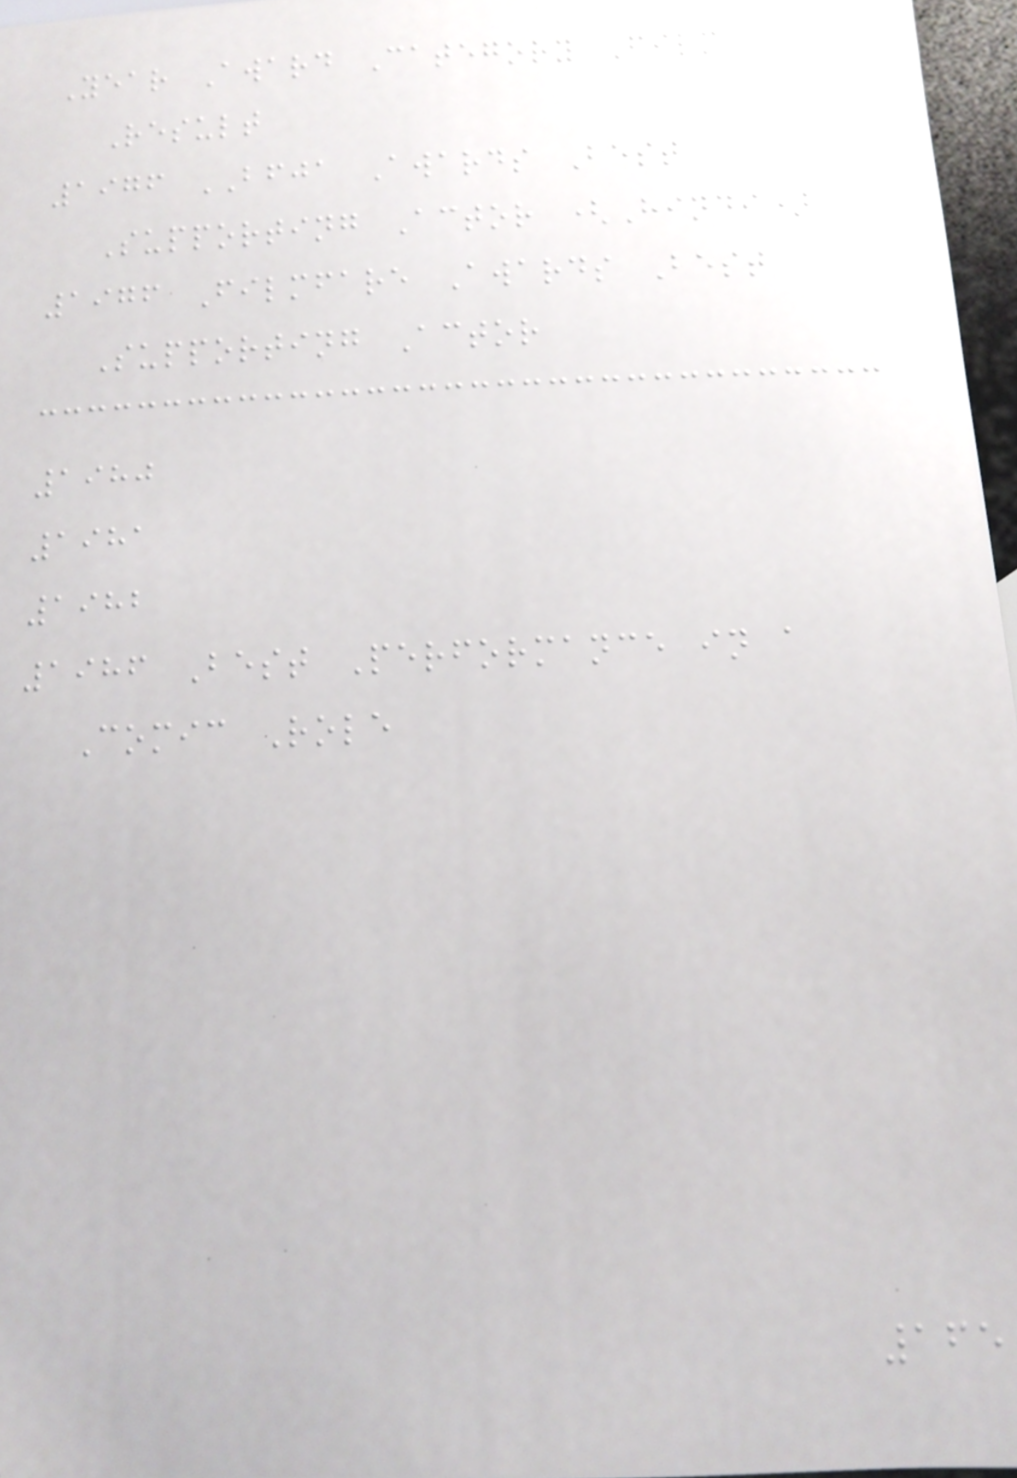Year Award Category Film
Result
1976 BFJA Awards Best
Supporting Actor (Hindi)
1976 Filmfare Awards Best
Supporting Actor
1980
1981
1982
1986 Best Performance in a
Comic Role
165
